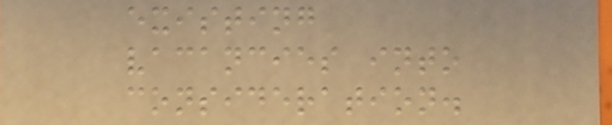existing
vacancies into
consideration.
